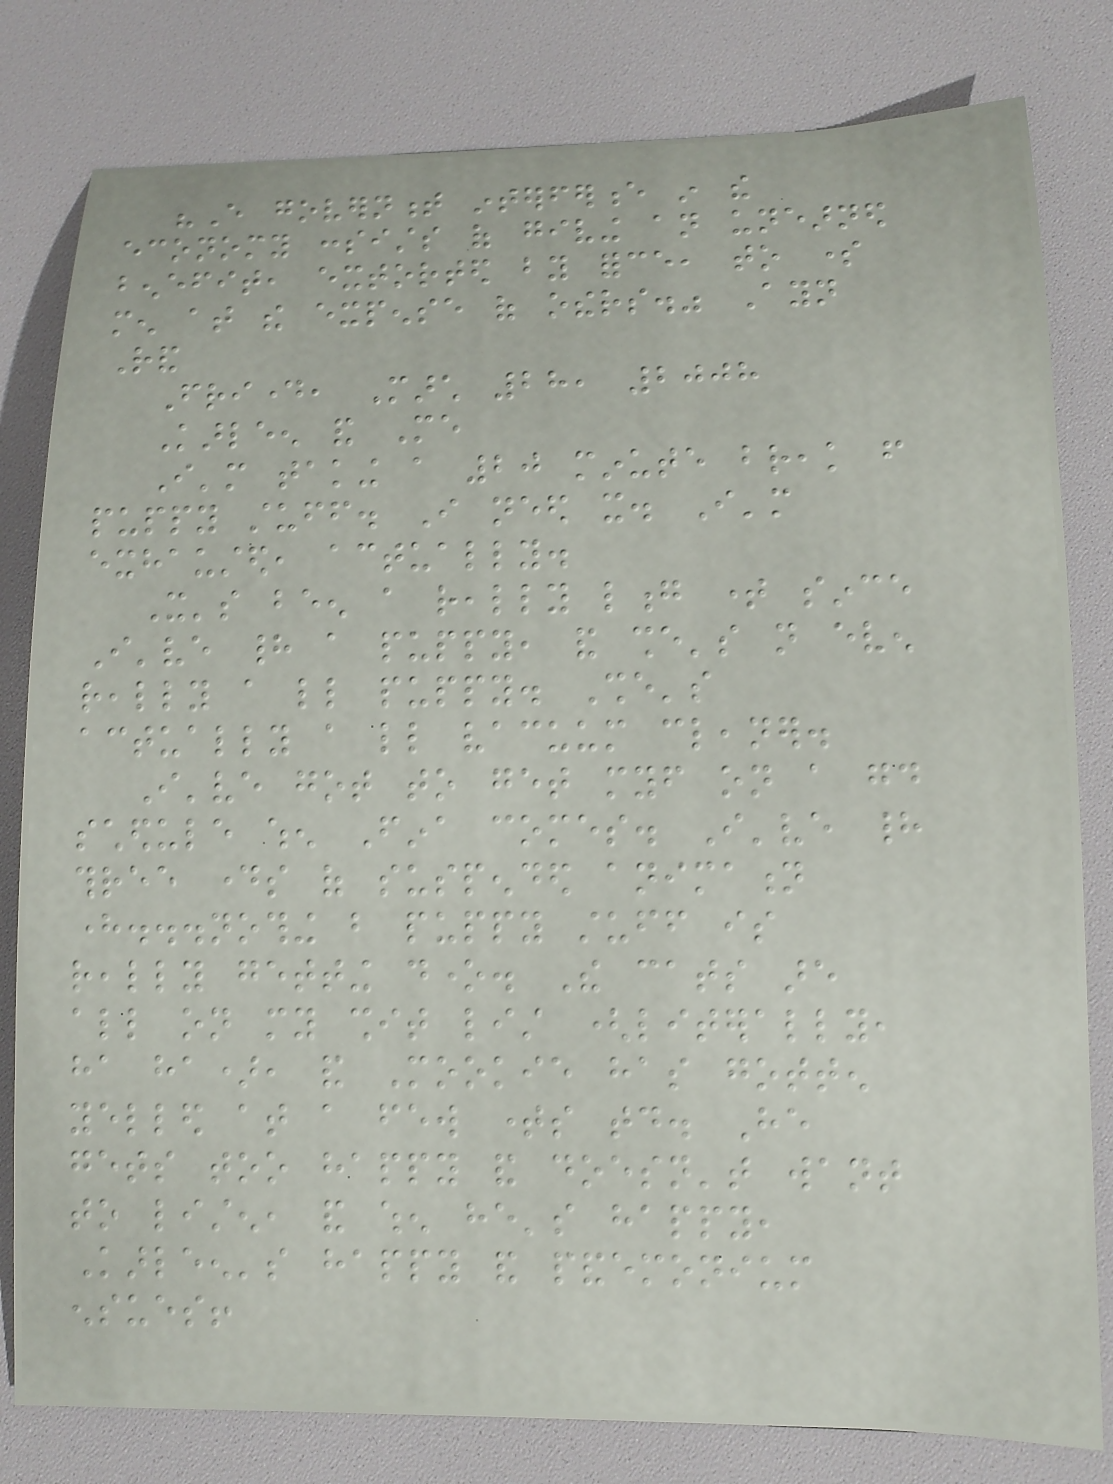"Every government interference in the
economy consists of giving an unearned
benefit, extorted by force, to some
men at the expense of others." Ayn
Rand
Friday, March 28, 2008
Karleen and Me
I'm taking a 20 minute break from
puppy stuff. I need it. I'm
exhausted, actually.
It's been a really long time since
I've had a puppy, and she's not even
really a little puppy. She's
actually a little vacuum cleaner.
I've got to get myself on a good
schedule when Fina comes. I've had
three days of suspended animation
here...nothing but puppy stuff is
really getting done. The cats are
all on my shit list (literally,
ha ha), and Mookie has gotten
yelled at a few times today. He
gets too happy and doesn't want
to listen, and when he's happy,
Karleen's happy and pandemonium
ensues!
